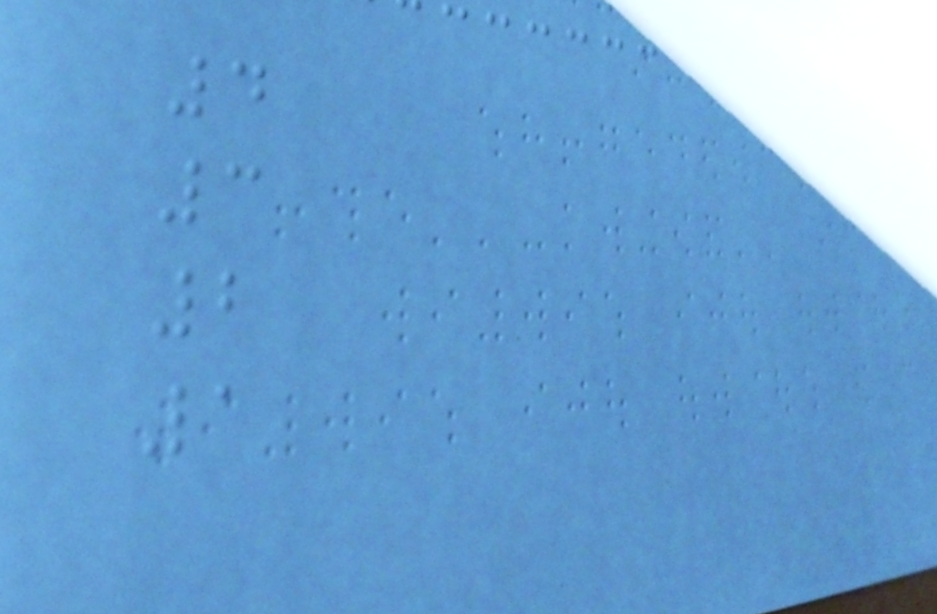4
3
2
1
